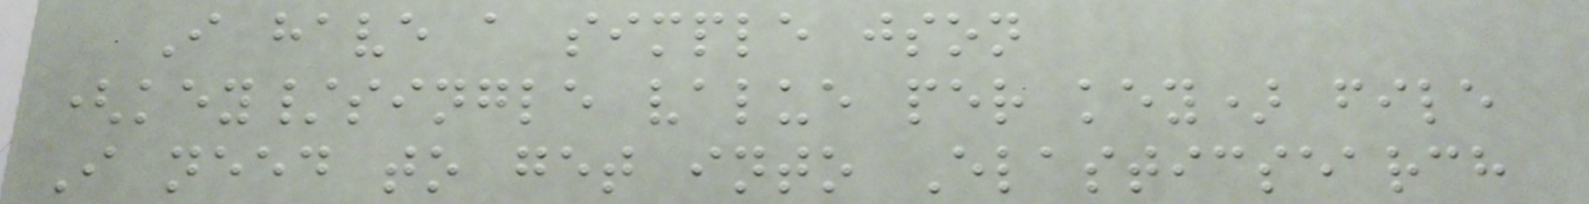I have a simple json
(key/single value per key) file
I need to get into Elasticsearch
